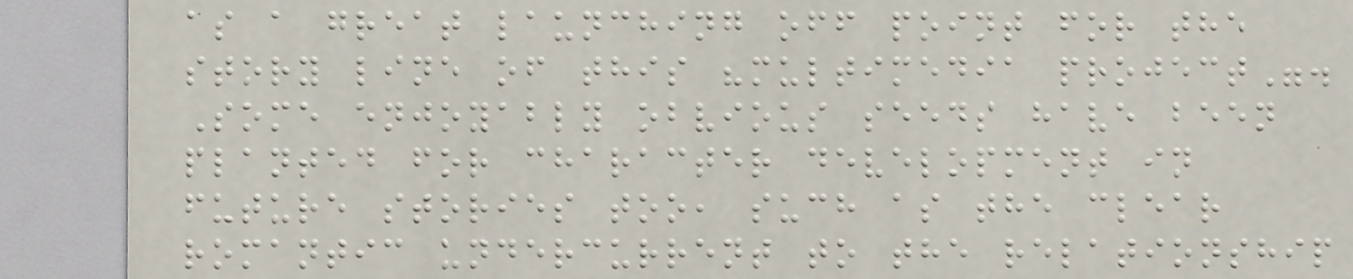as a great launching off point for the
story line of this "multimedia project".
Some enjoyably obvious seeds have been
planted for character development in
future stories too, such as the clear
romantic undercurrent to the relationship
